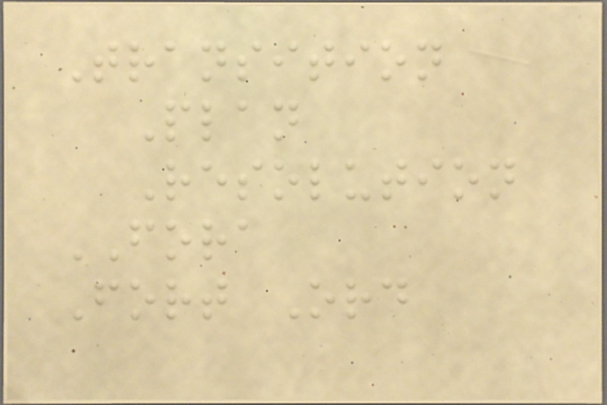Transition
Plan
Resolution
FORA
Fort Ord
